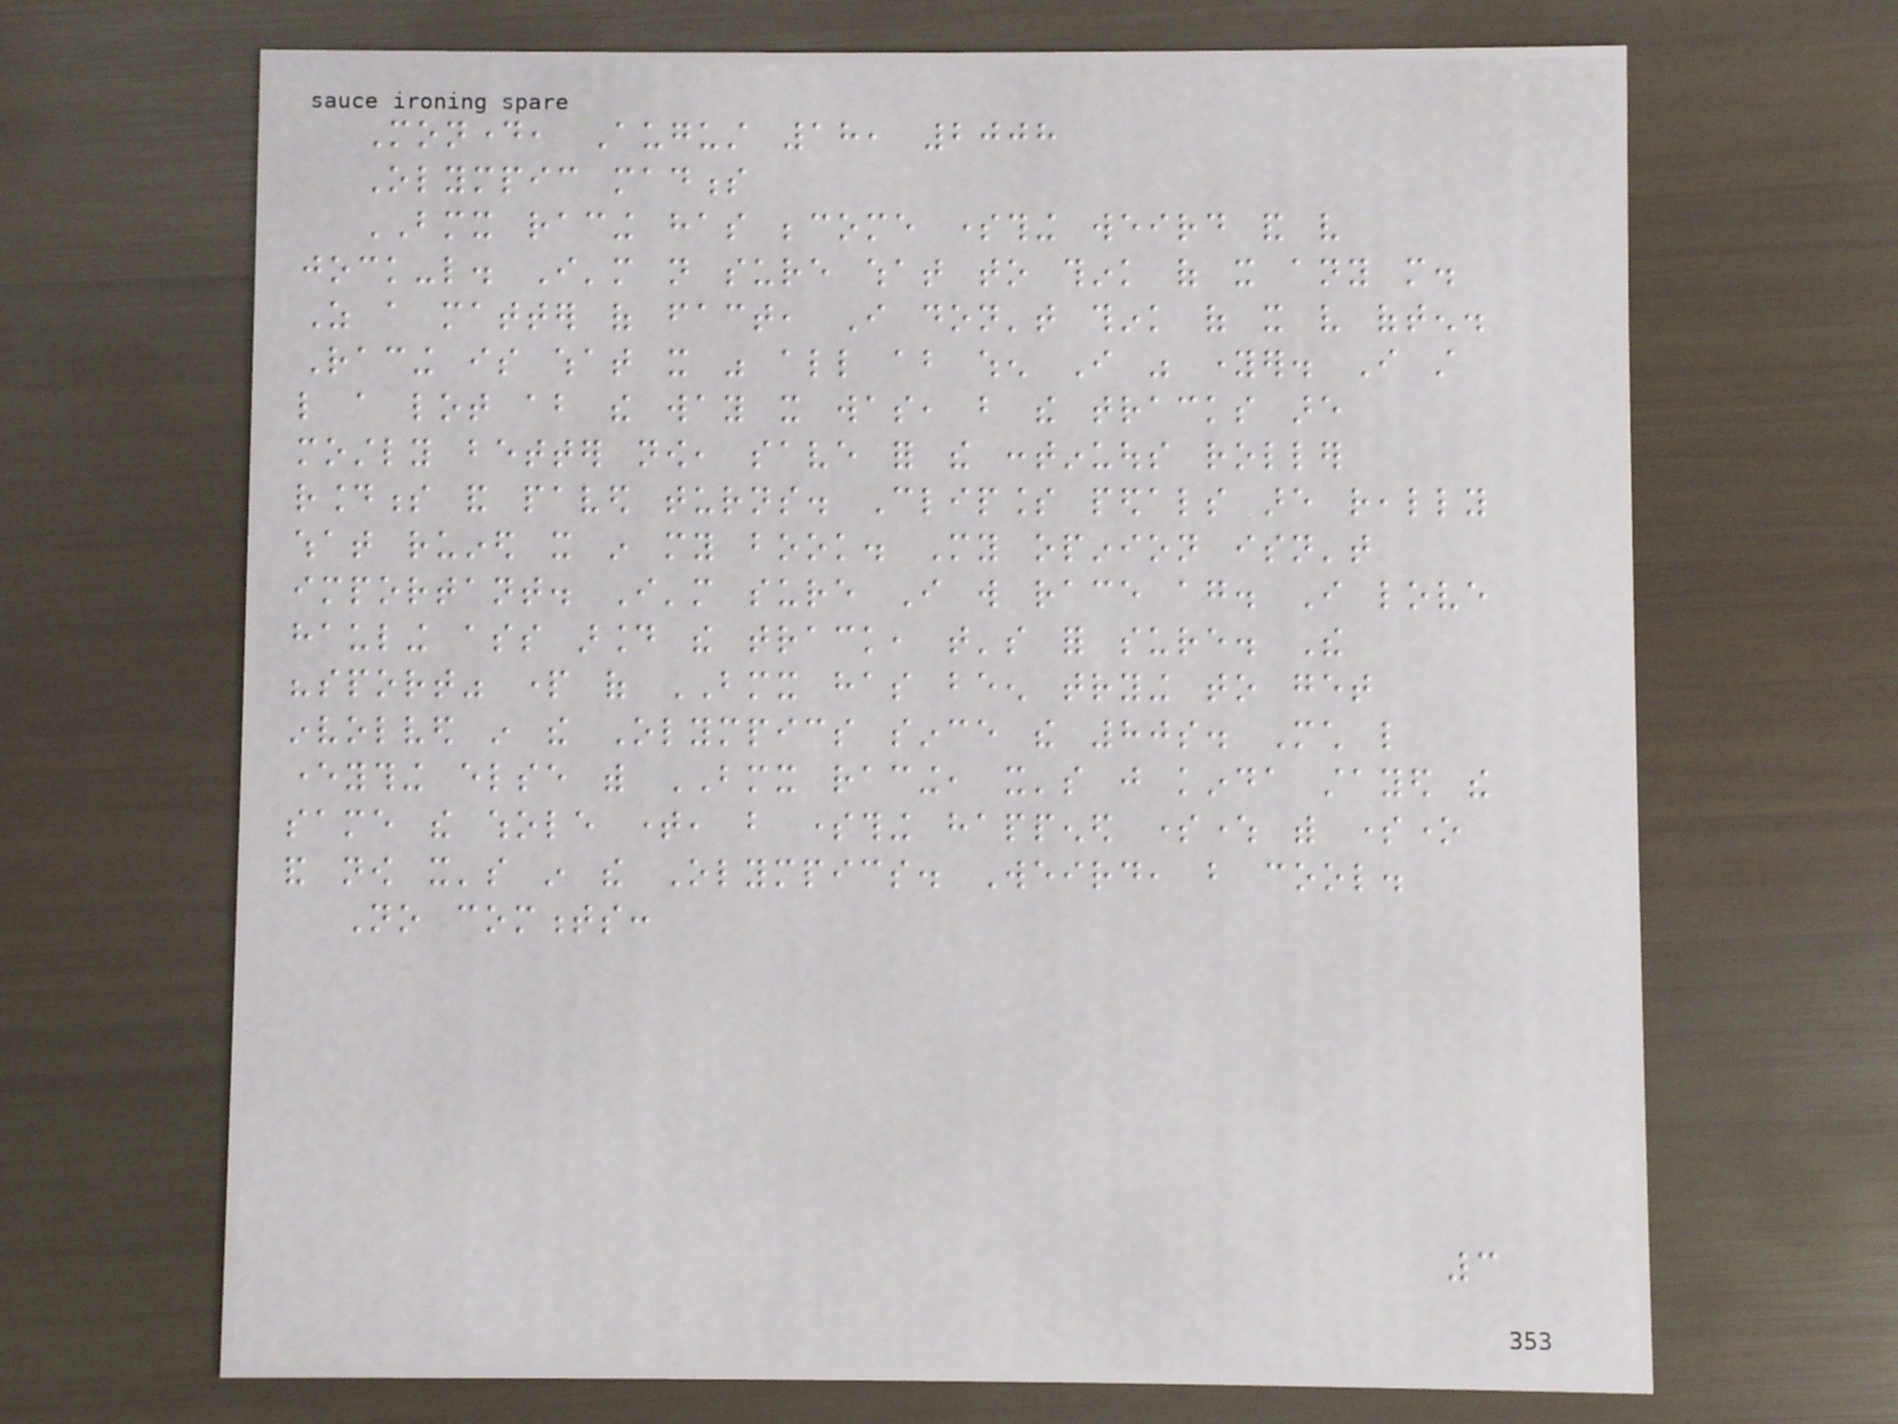Monday, August 18, 2008
Olympic madness
BMX racing has become something weird and very
jock-like. I'm not sure what to think of it any more.
As a matter of fact, I don't think of it very often.
Racing is what it was all about when I was younger. I still
like a lot about the way it was, but the tracks are
mostly better now, save for the continuous roller
roundness and paved turns. Clipless pedals are really
what ruined it in my book. My opinion isn't
important. I'm sure I will race again. I love
hauling ass around the track, that's for sure. The
"sport" part of BMX has been trying to get
involved in the Olympics since the 80s. Much like
everything else with BMX racing, it's just kinda stayed the
same the whole time, but something happened somewhere with someone
and now it's in the Olympics. Weird, but cool.
No comments:
3
